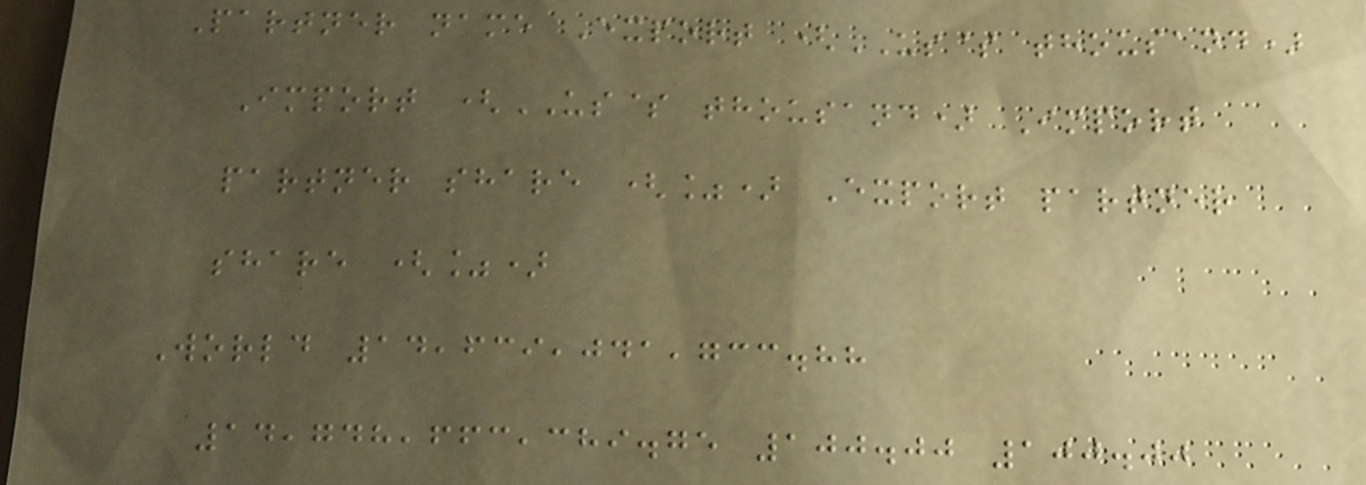Partner name Export (US$ thousand)
Import (US$ thousand) Import
partner share (%) Export partner
share (%)
World 14,639,041,733.88
14,748,663,389.75 100.00 100.00
